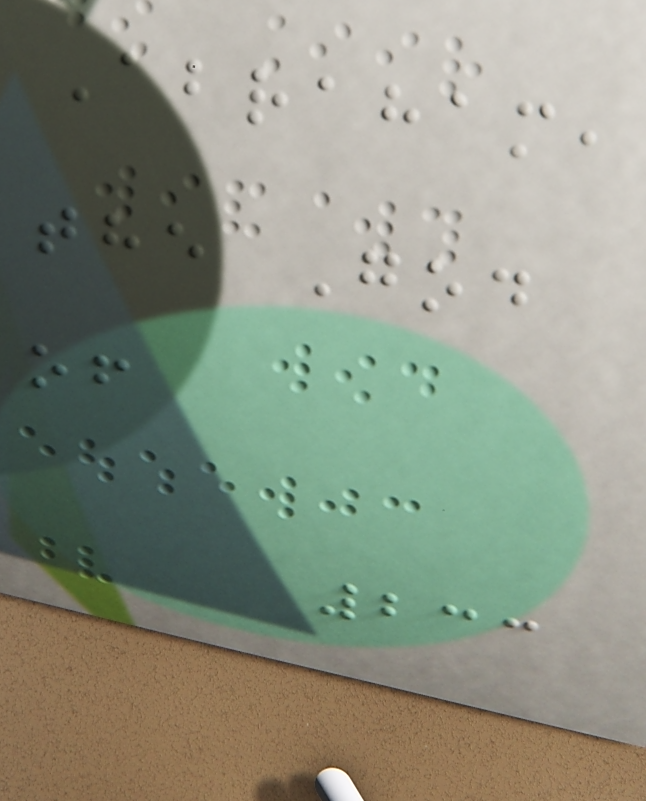Abraham,
the God
of
233
